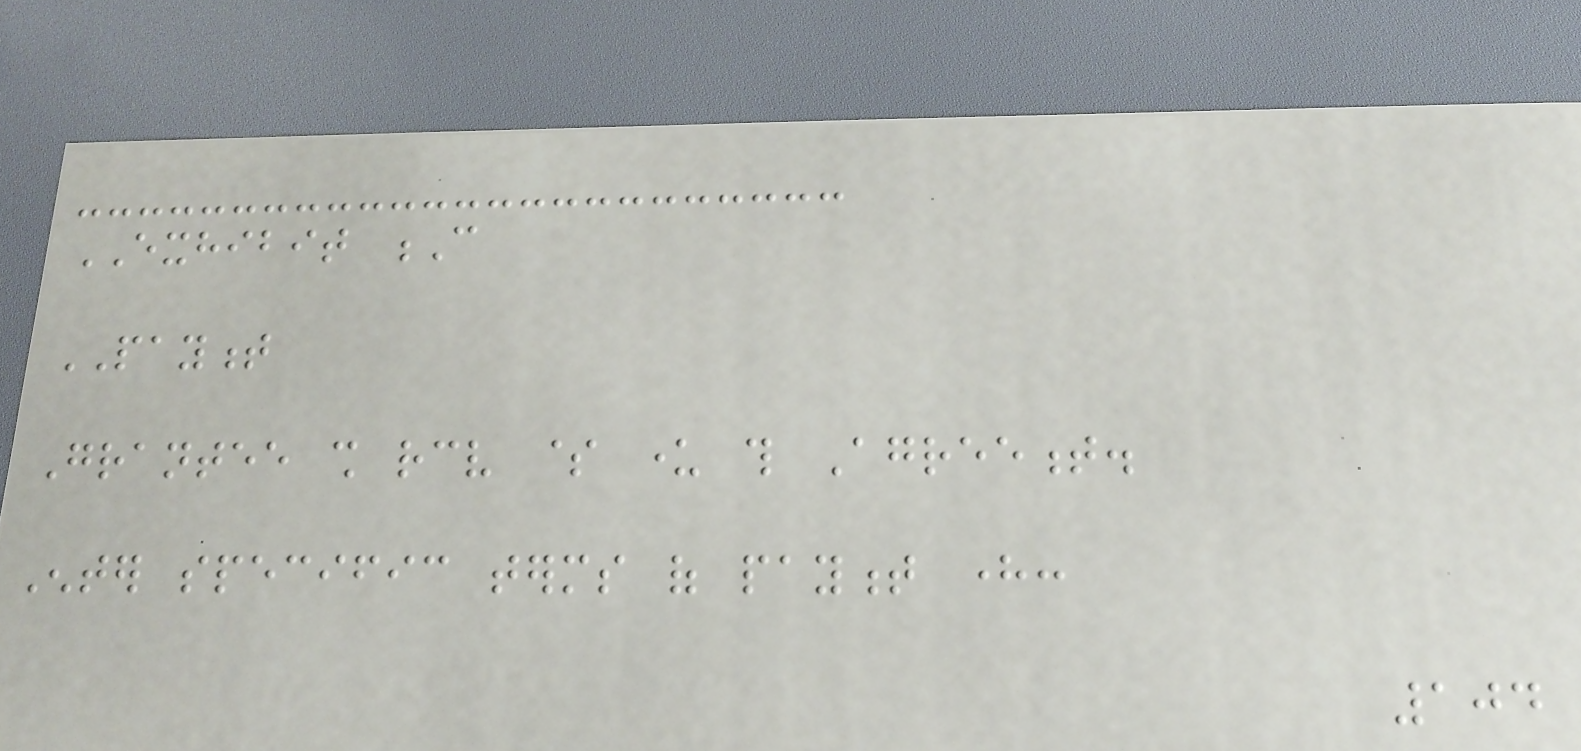EXHIBIT C
PAYMENT
Grantee shall receive $ under this Agreement.
Enter specific terms of payment here:
104
